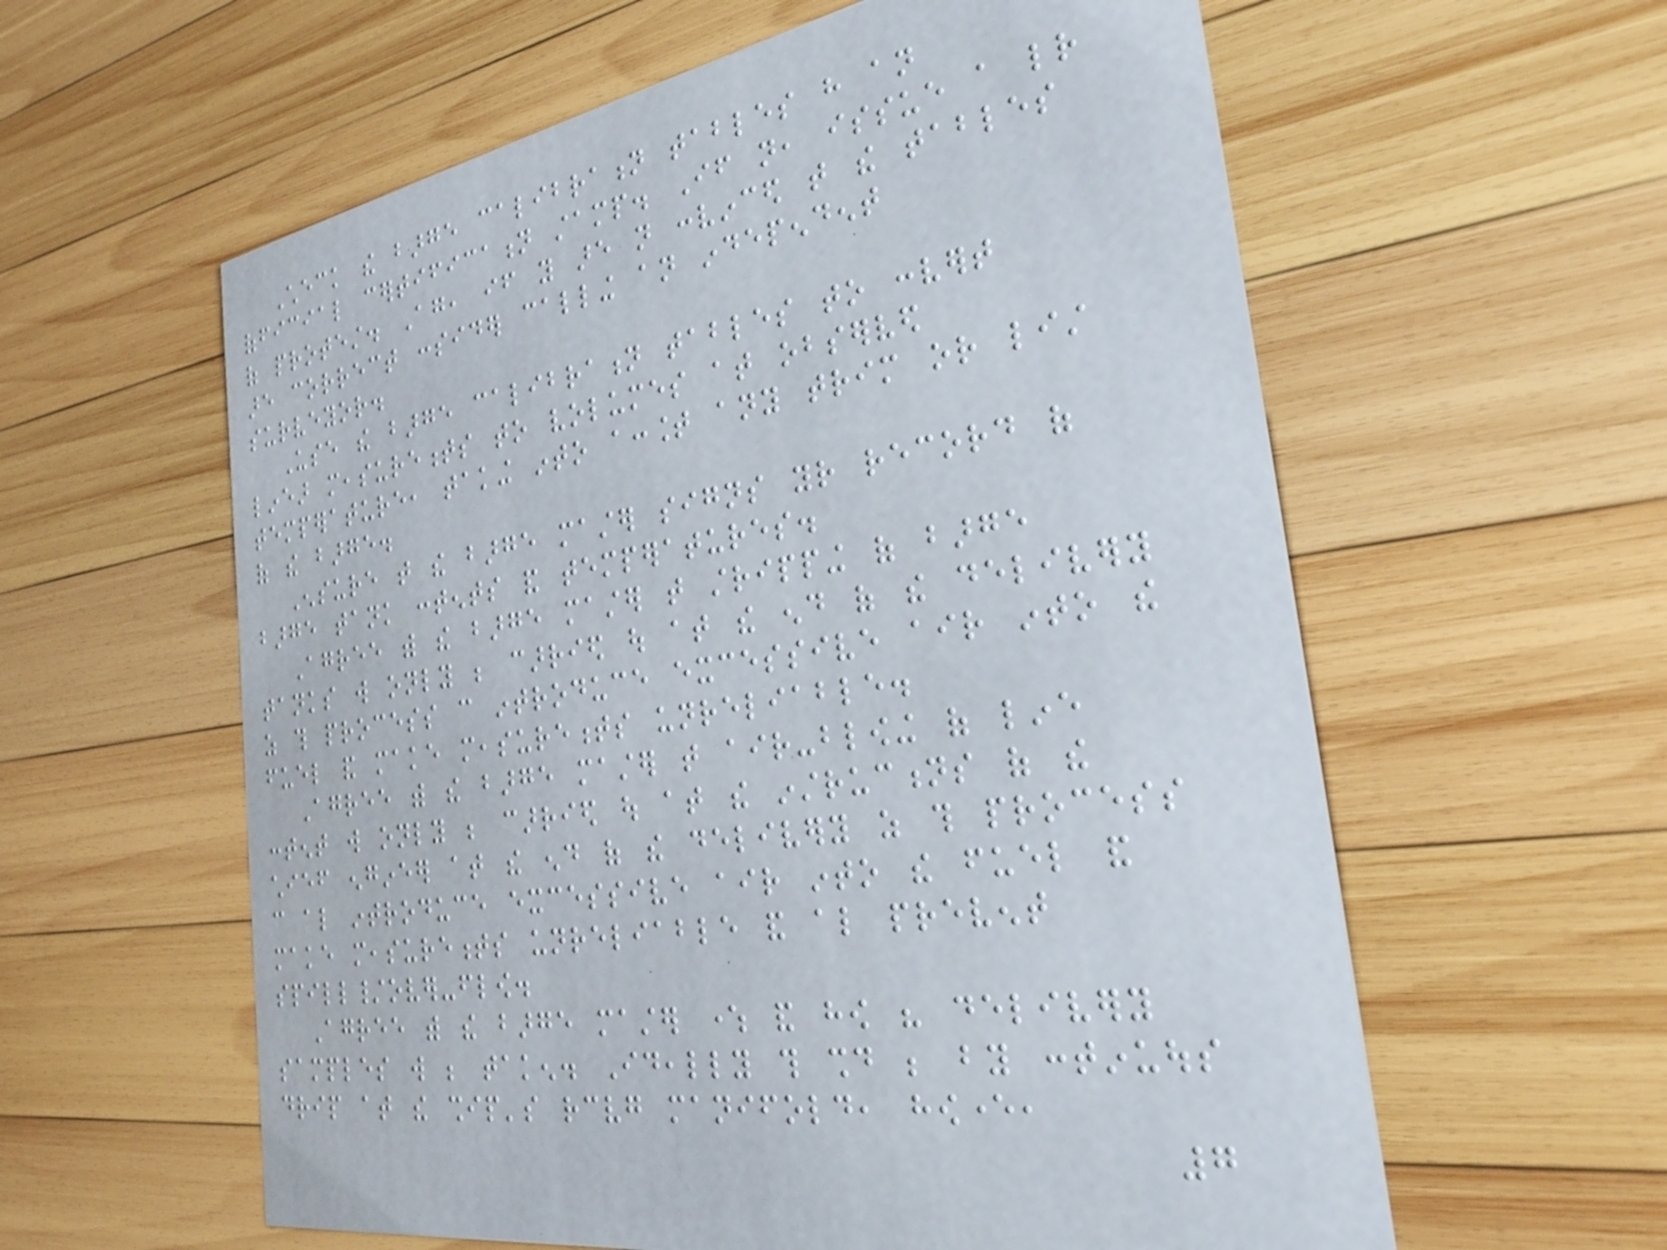Check the barge calibration tables have an
official certification stamp. If not, issue a letter
of protest. Again, if you are not convinced that the tables
are correct consider calling an independent
surveyor.
Use the barge calibration tables to convert
linear measurements to volumes at observed
temperature, taking into account any trim or list
of the barge.
Ensure that the barge master signs your record of
barge tank contents and temperatures.
Agree with the barge master that stripping of barge
tanks will only be carried out at the end of the delivery
as this process can introduce excessive air into the
fuel and make measurements unreliable.
Agree with the barge master that air-blowing of line
content will only be carried out at the instructions of the
chief engineer at the end of the delivery as this process
can also introduce excessive air into the fuel and
make measurements unreliable and also prevent
spill/over-flow.
Agree with the barge master where and how his delivery
samples will be taken. Ideally this should be by continuous
drip at the ship's receiving manifold, however,
7
